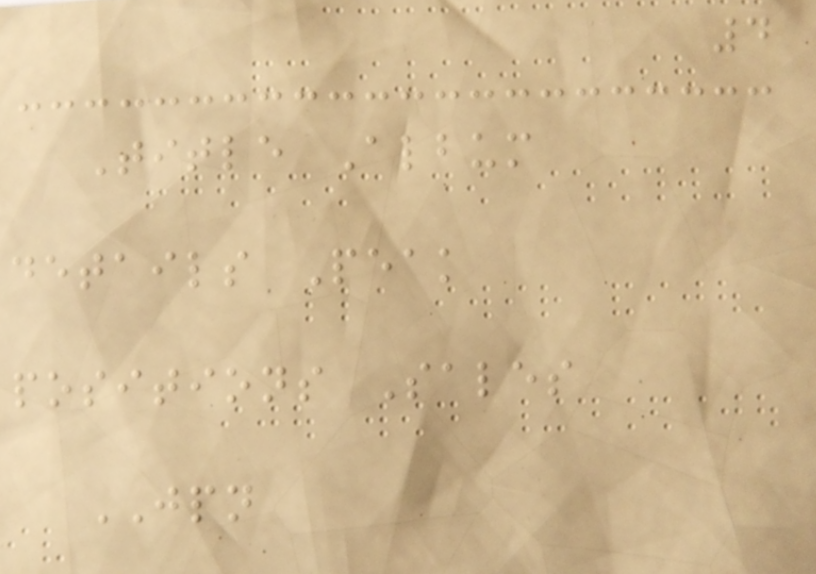4
Title Album
details Peak
positions Sales
JPN
